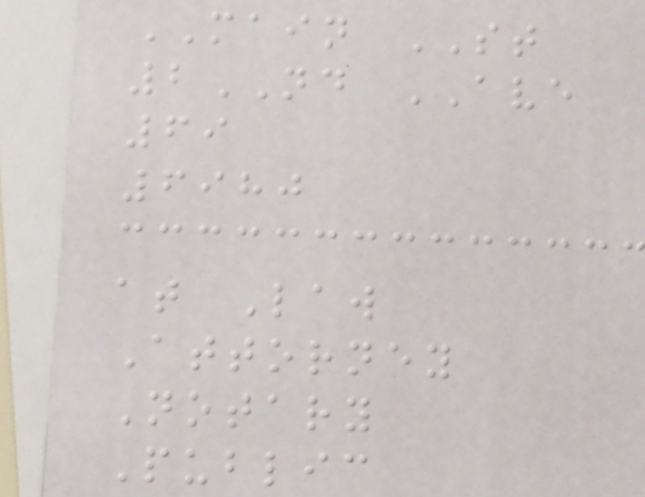MAIN ST
2ND AVE
69
6980
at Law
Attorney
Notary
Public
